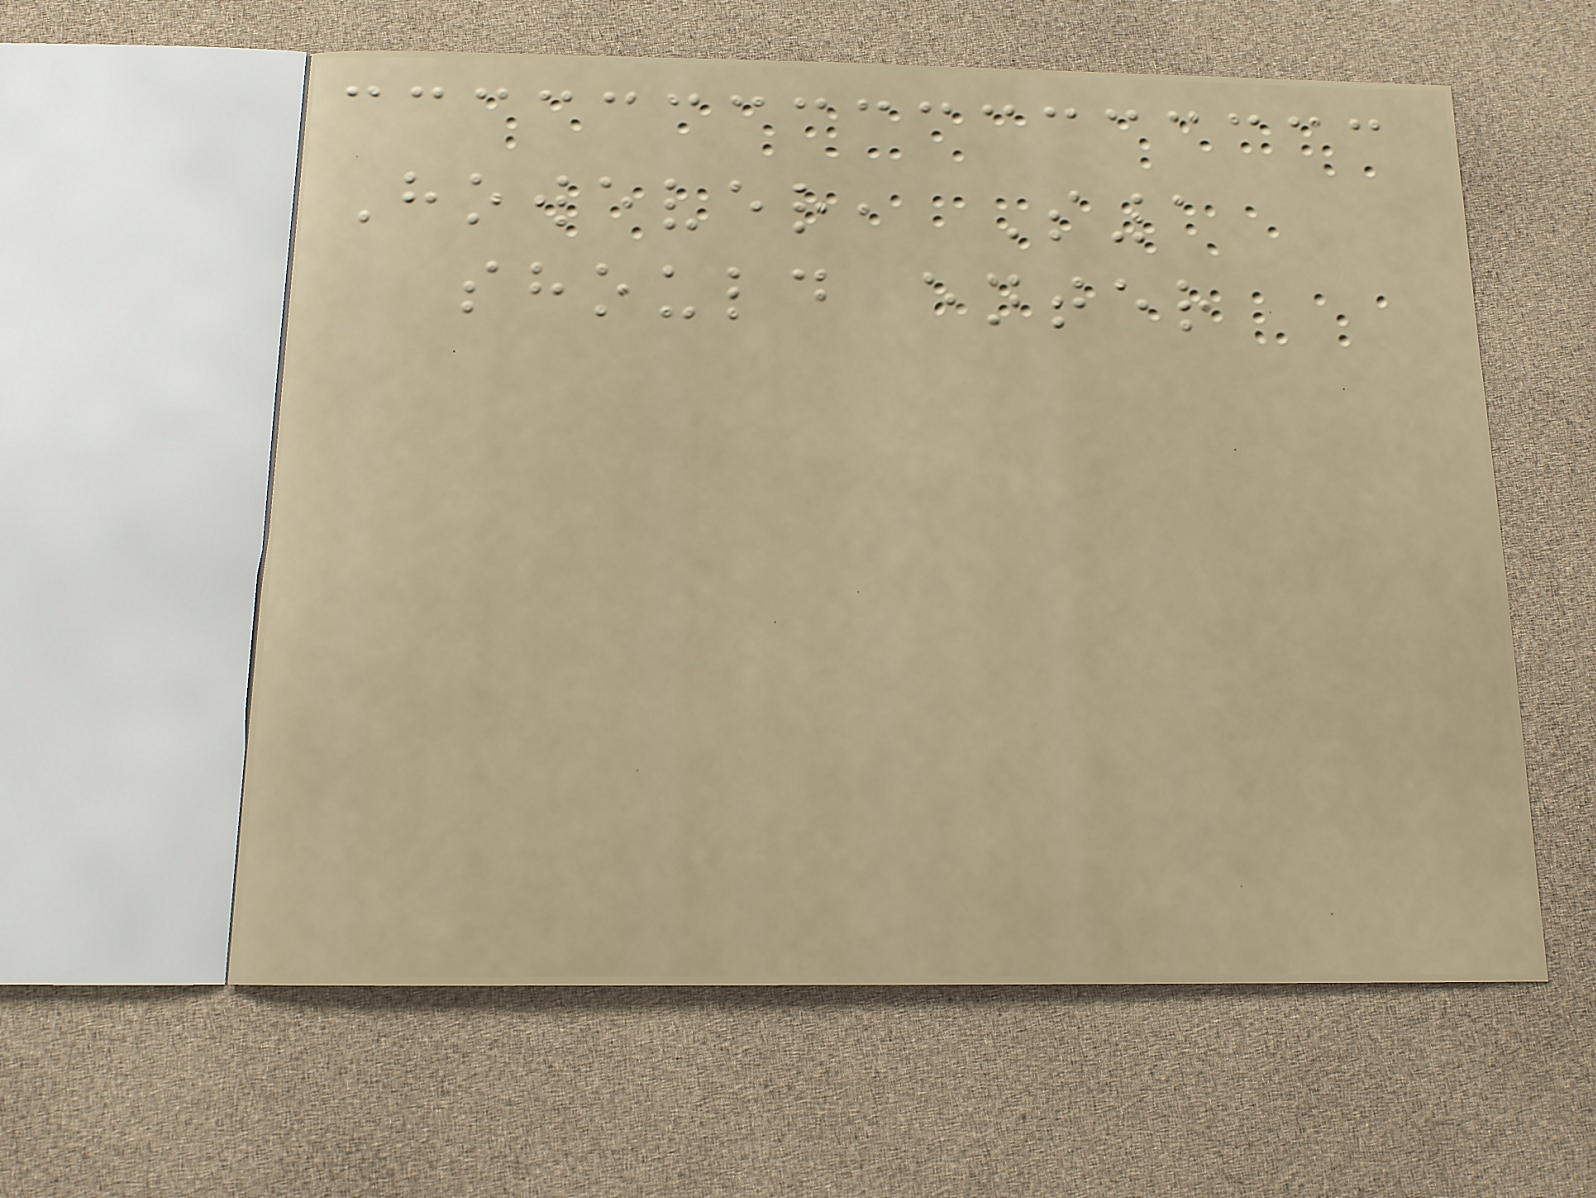However, S1
should enter
